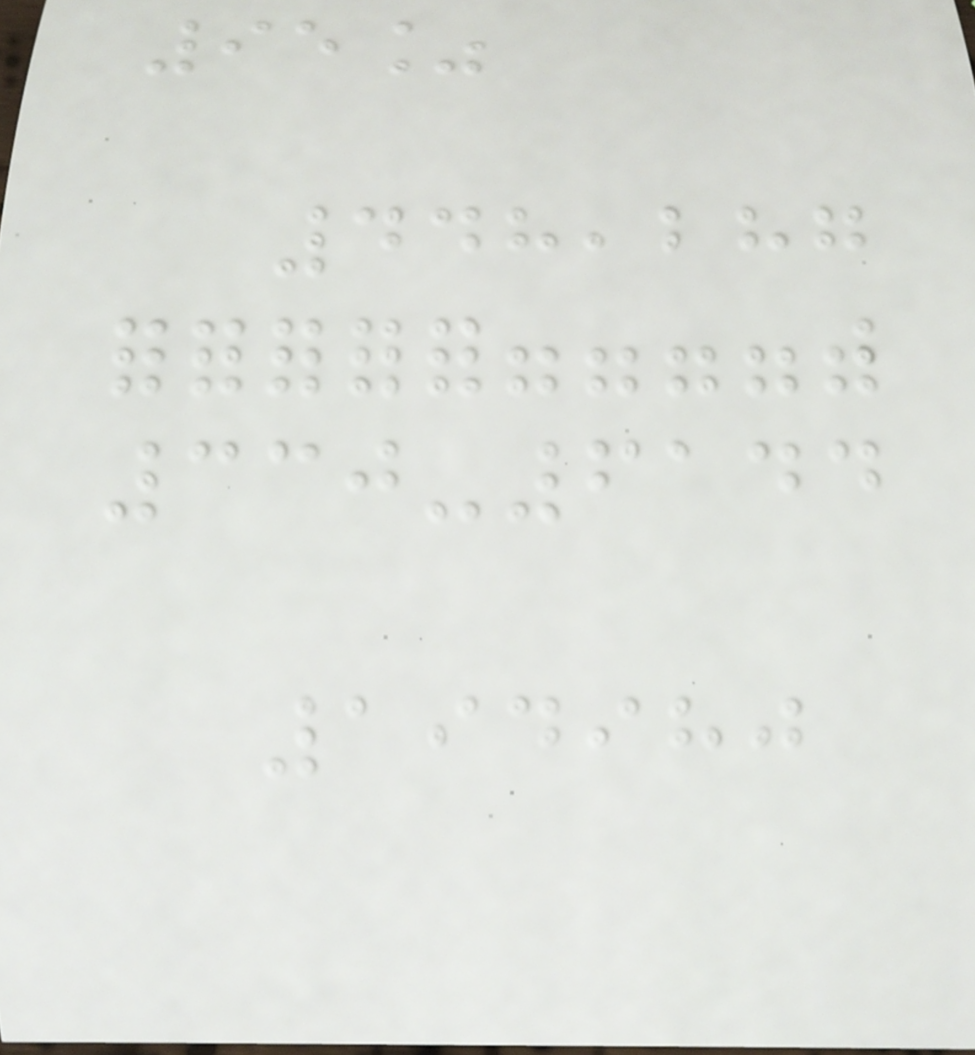95%
448,287
330-6144
194980
